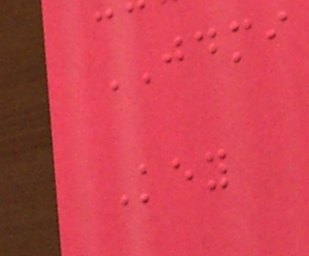JDMI
Key
